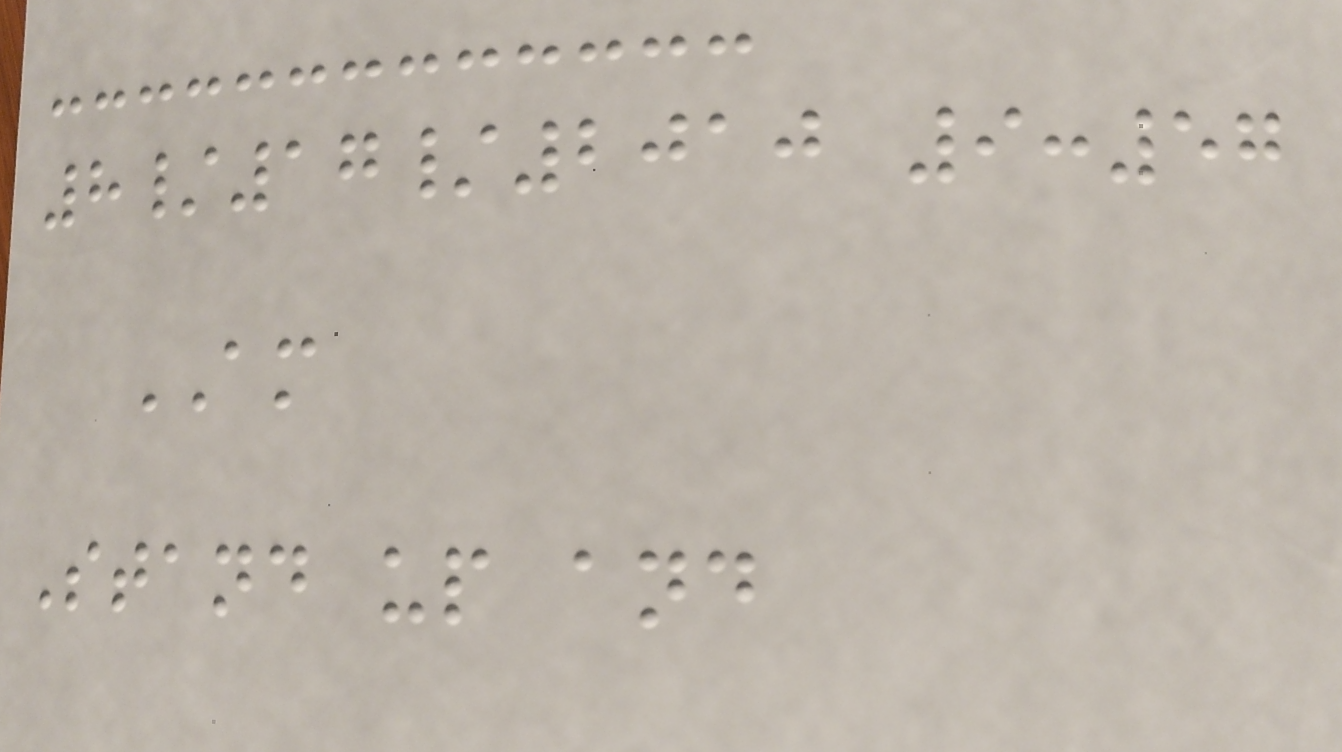8/17/2010 9:57
AM
Stand up and
